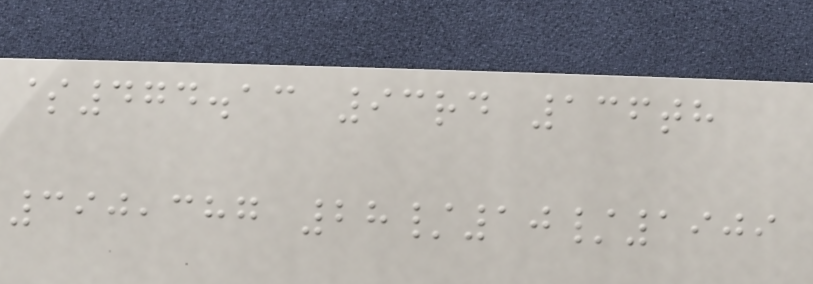$474.13 93rd 136th
390,387 28/10/1909
